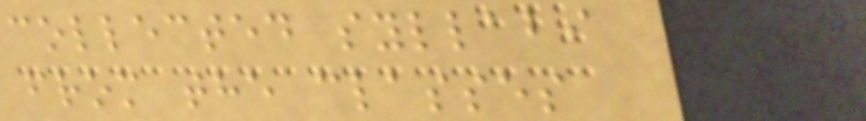collected syllabi
from the classes
